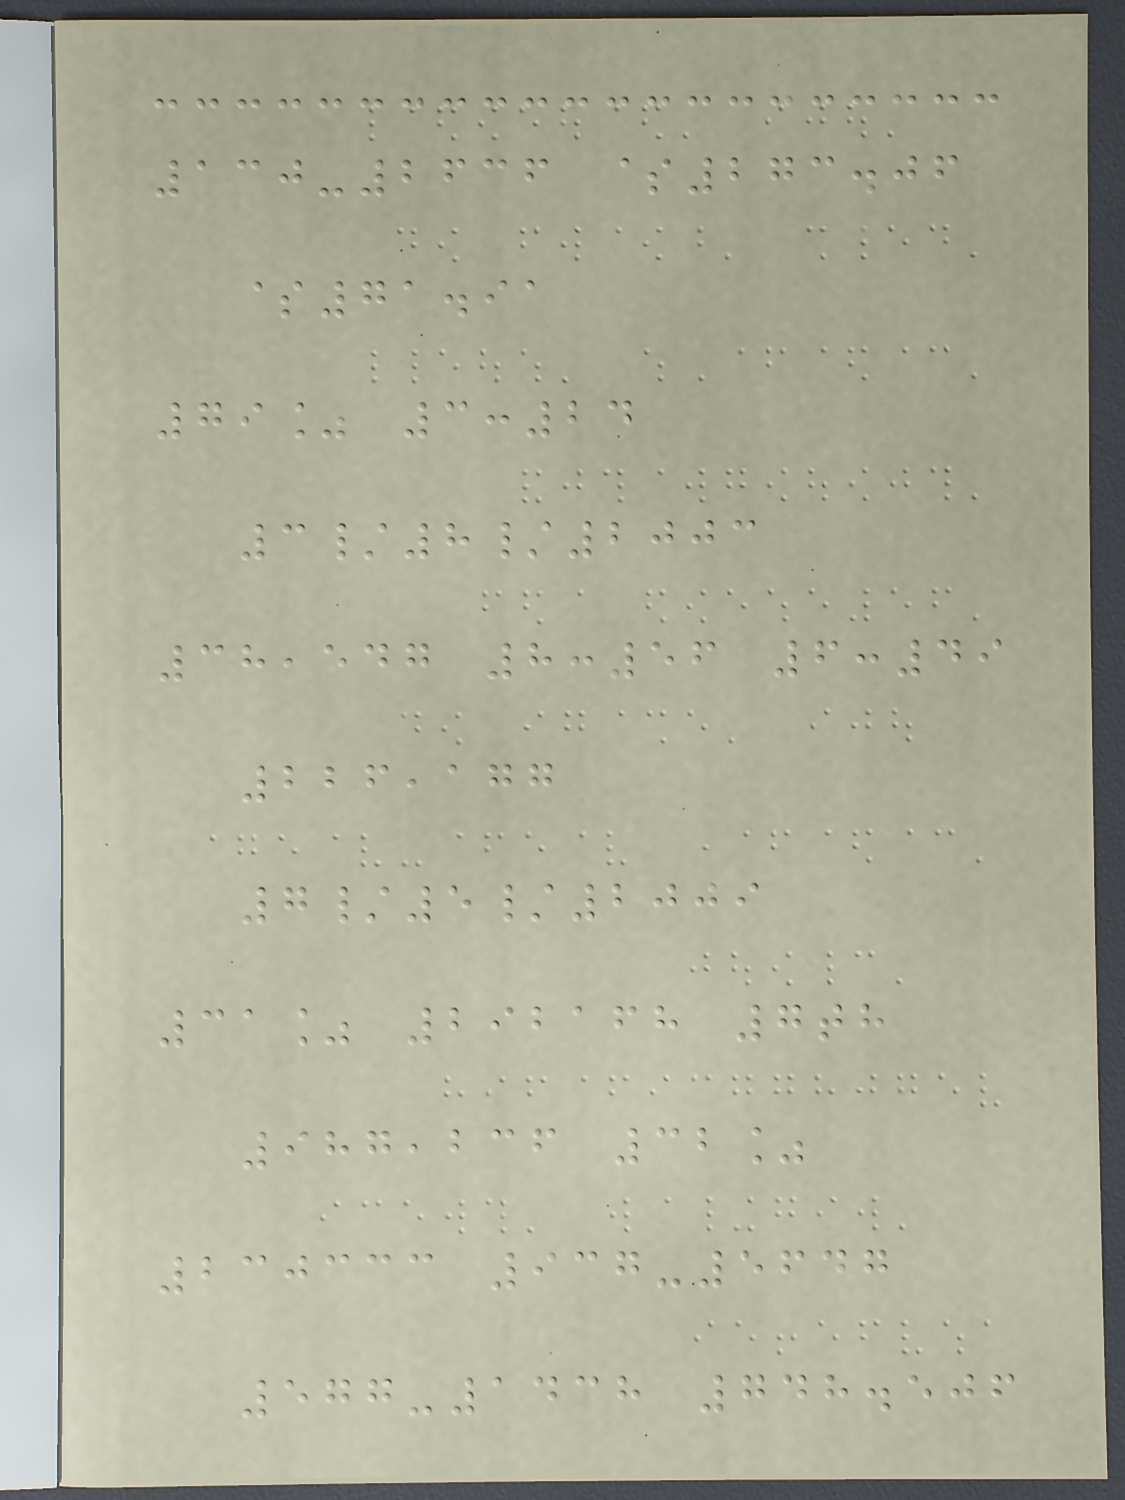130-2636 $273.06
$71.91
79% 3:24
3/8/2003
38,547 8:56 6:49
226,177
7/5/2009
31% 292168 7th
987,236 32%
230333 937-5647
577-1438 748.506
